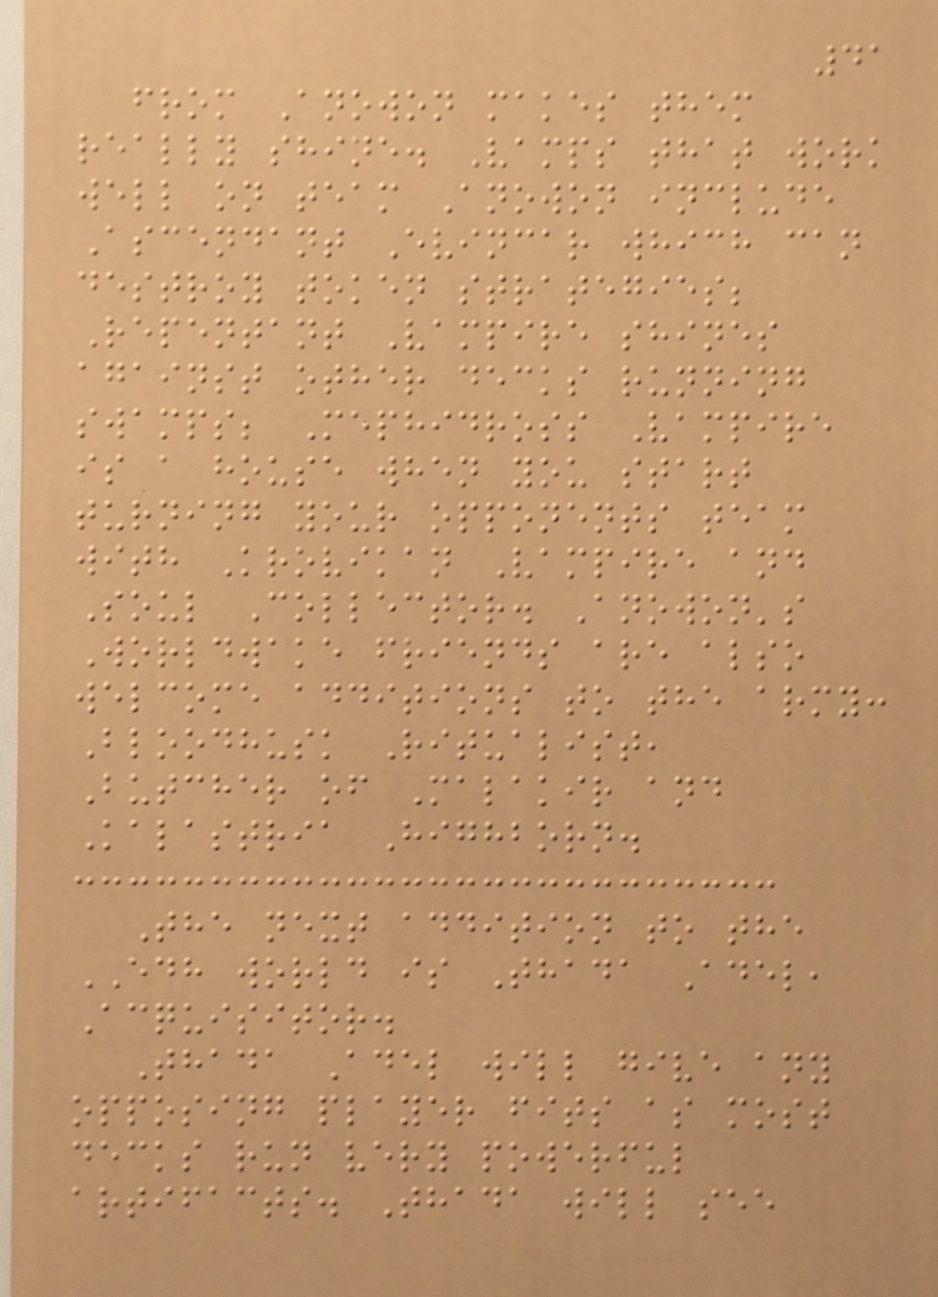41
from Anowon makes them
really shine. Vamps that work
well on team Anowon include
Ascendant Evincar which can
destroy token strategies;
Repentant Vampire shines
against other decks running
swamps; Mephidross Vampire
is a house when you start
turning your opponents team
with Krovikan Vampire and
Soul Collector. Anowon's
Worldwake friends are also
welcome additions to the army:
Bloodhusk Ritualist,
Butcher of Malakir and
Kalastria Highborn.
The next addition to the
EDH world is Thada Adel,
Acquisitor.
Thada Adel will give any
opposing player fits as most
decks run very powerful
artifacts. Thada will see
